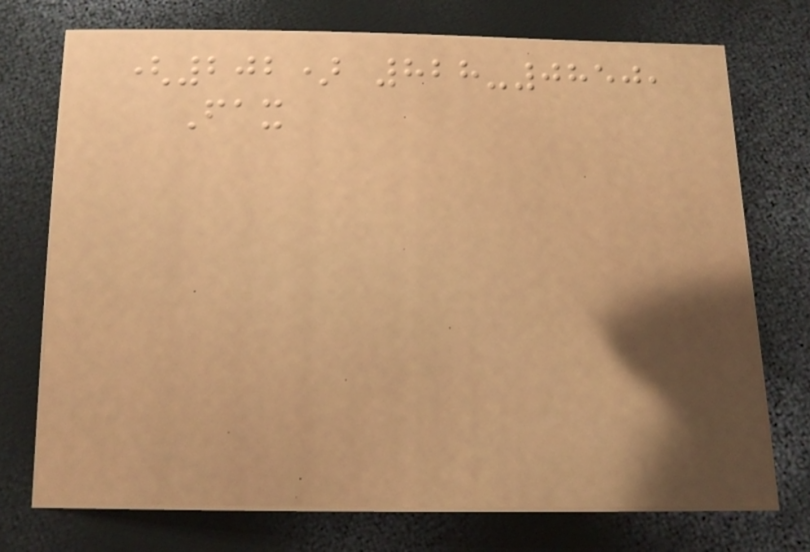(202) 828-0850,
Fax
